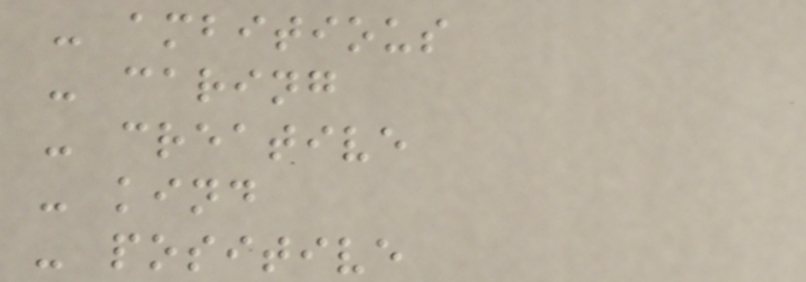- ambitious
- caring
- creative
- kind
- positive
